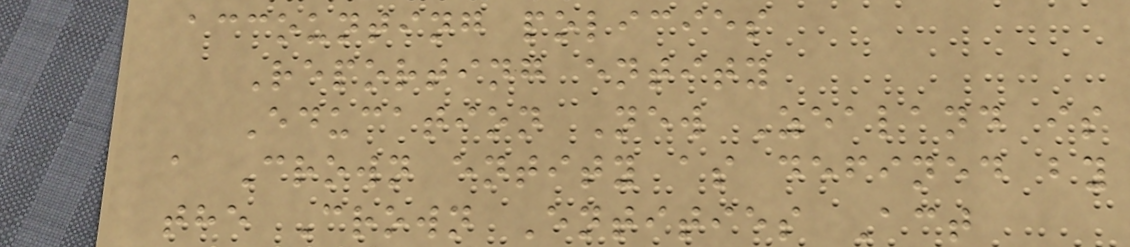accounting policies
Reporting entity
Education New Zealand is
a Crown entity as defined by
the Crown Entities Act
